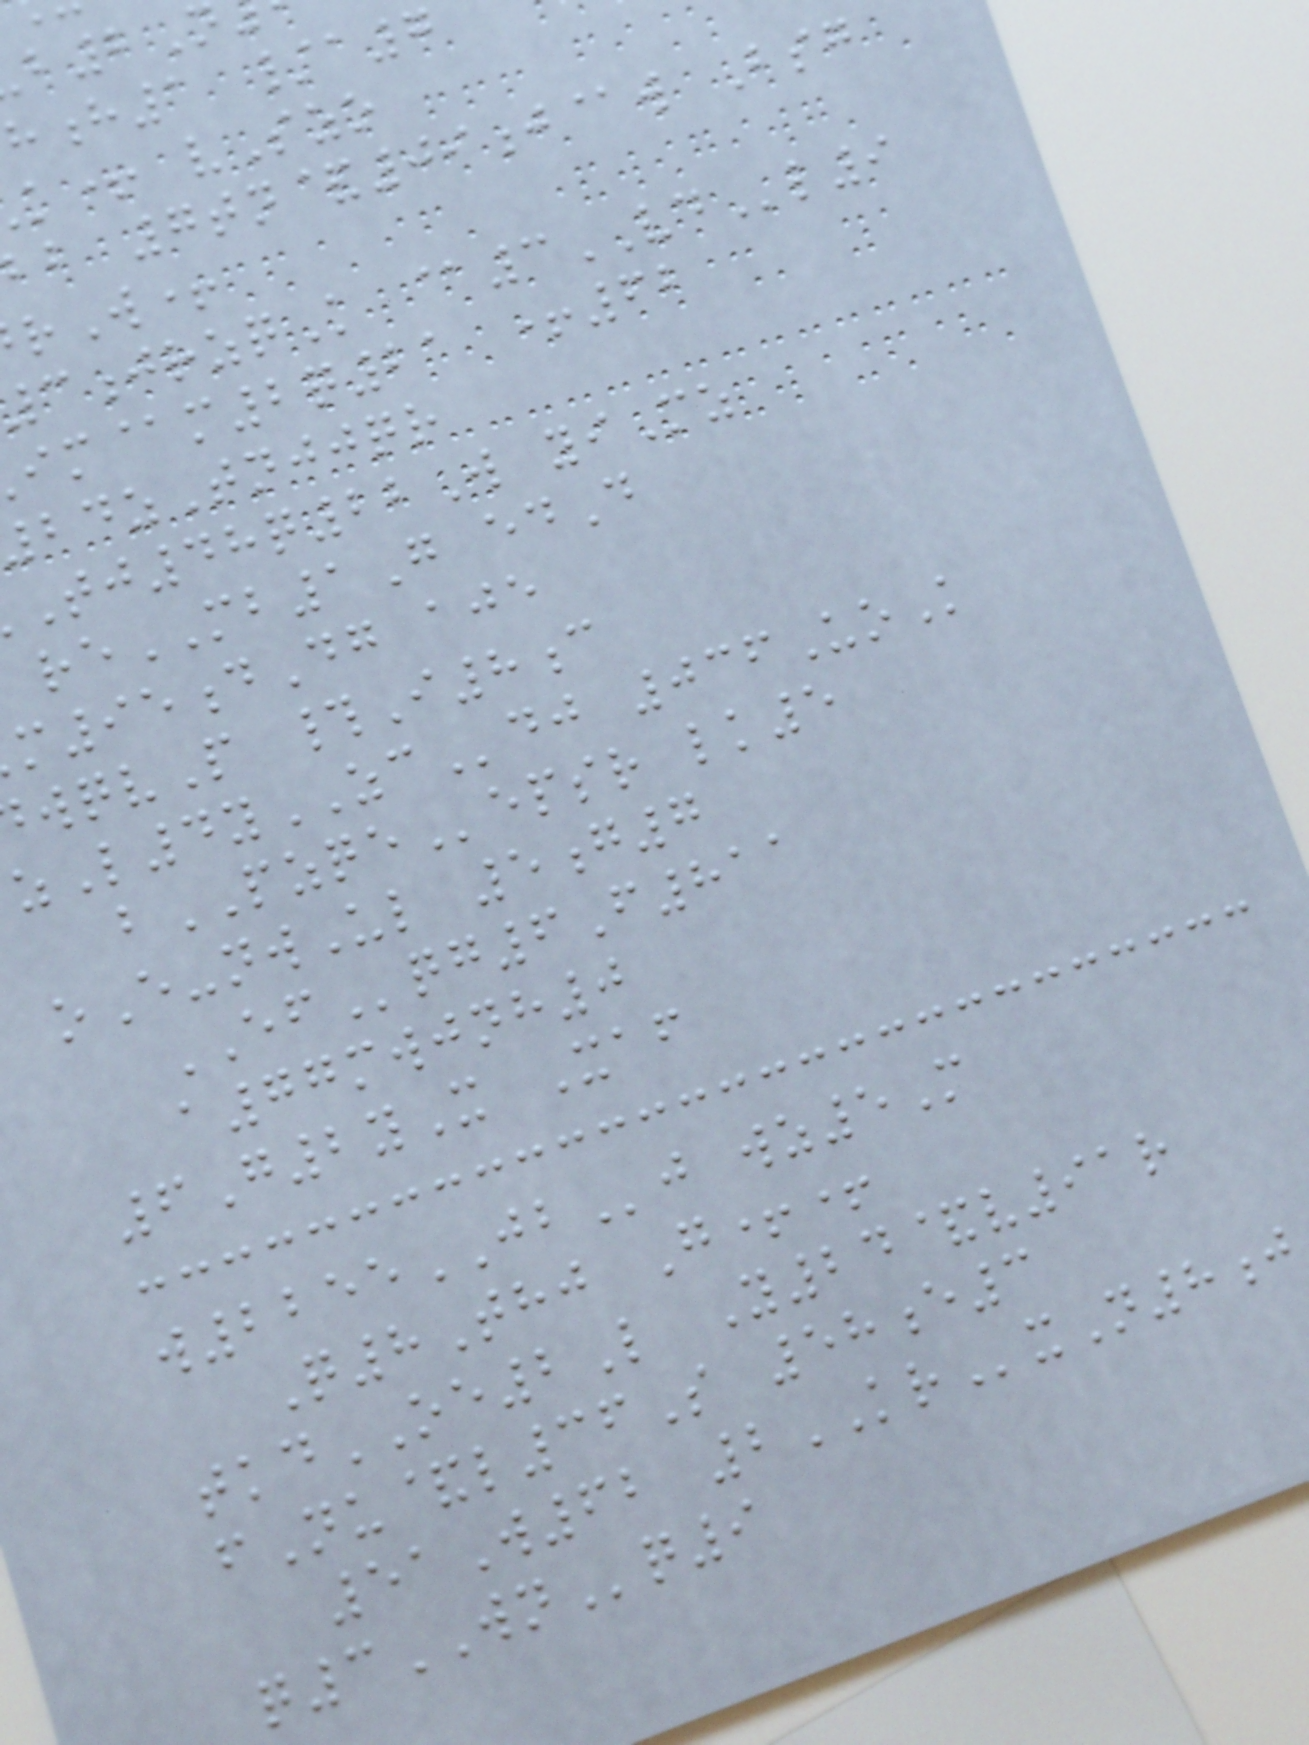h1 /a7
k+ vSzo
bb 7tn&09j@w Bsg
rW+
jrzqK @3VDl9
im@m2q21 +62
zTnjjqr
48q22W yiMz
reMB1G edD
95dDg aje
wqvP #I8c
zL4yZCdj 036UoK
bPZQEepsr lk5
oE-nwUl 5g7
EFqg6F811
a77mwjnh0
6G2yX Xaf
w2255JBj wz5M
Q8Thj G++
tkdOE2L Y24&v91r
fNu&l36S 58e3
51W62 2KRxN8j
q3WNq9
